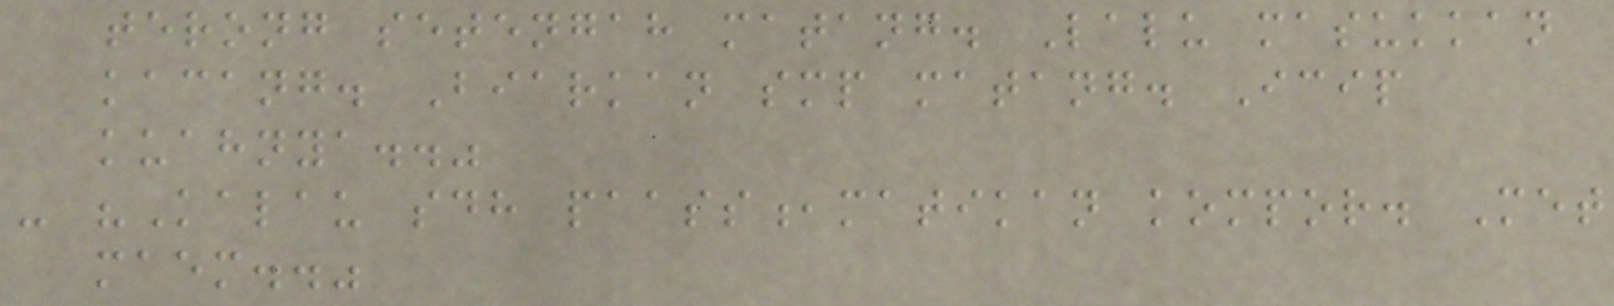terong setengah matang. Lalu masukkan
kacang. Biarkan smp matang. Icip
kuahnya.."
- "Kalau sdh paass,matikan kompor. Met
maem.."
